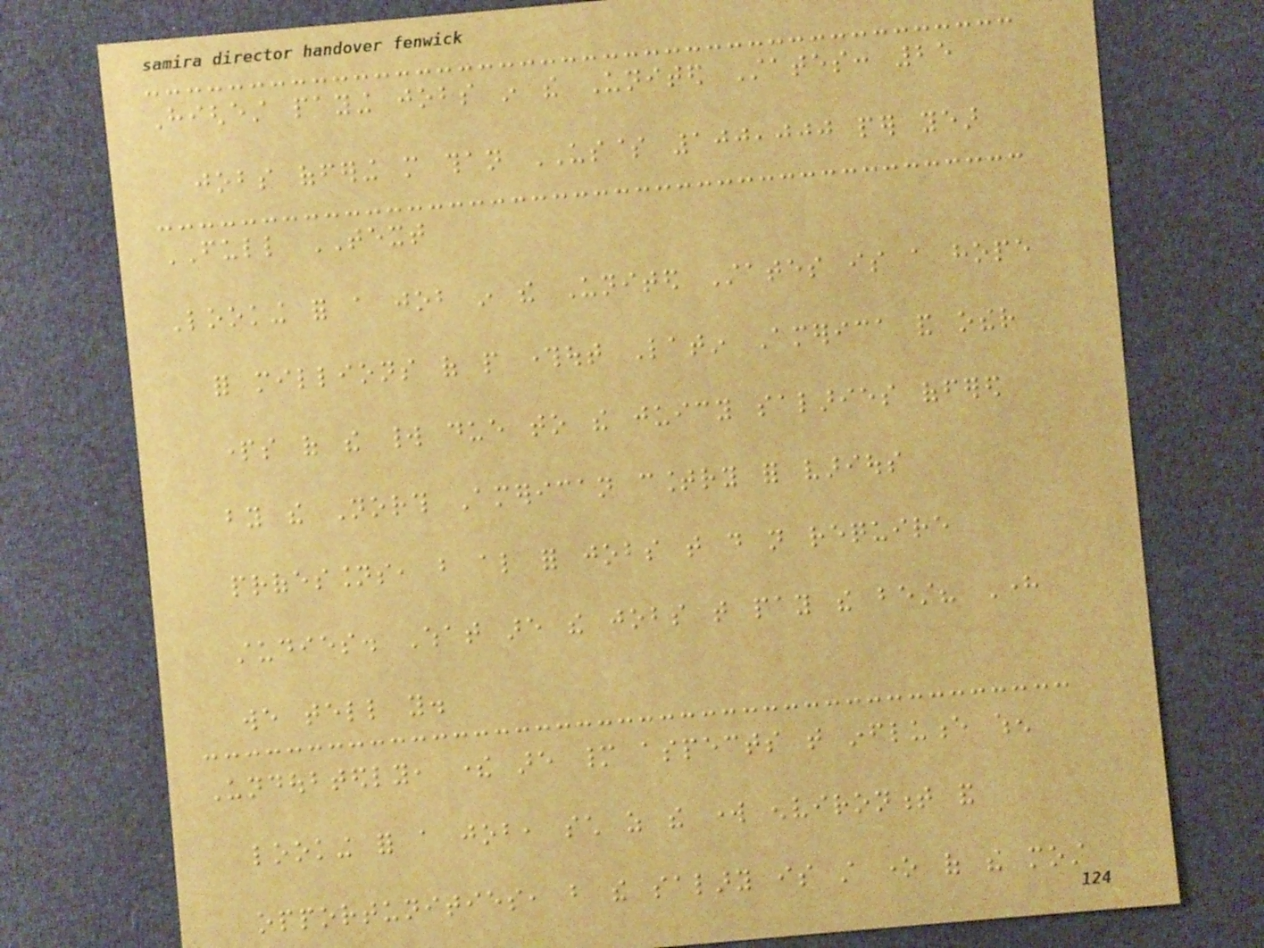Highest paying jobs in the United States: 25
jobs offering more than US$ 100,000 per year
FULL TEXT
Looking for a job in the United States is a hope
for millions of people throughout Latin America and other
parts of the world due to the juicy salaries offered
by the North American country for various
professions, but also for jobs that do not require
studies. What are the jobs that pay the best? Here
we tell you.
Undoubtedly, there are many aspects that influence when
looking for a job, such as the work environment and
opportunities, but the salary is still one of the most
